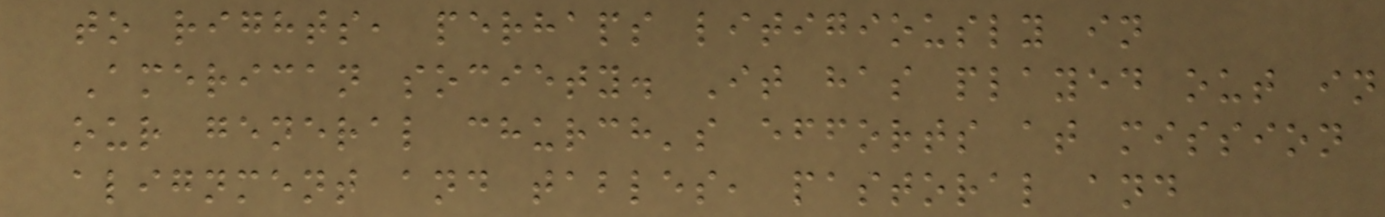to rights, perhaps litigiously in
American society. It has played out in
our general church's efforts at mission
alignment and tables, pastoral and
